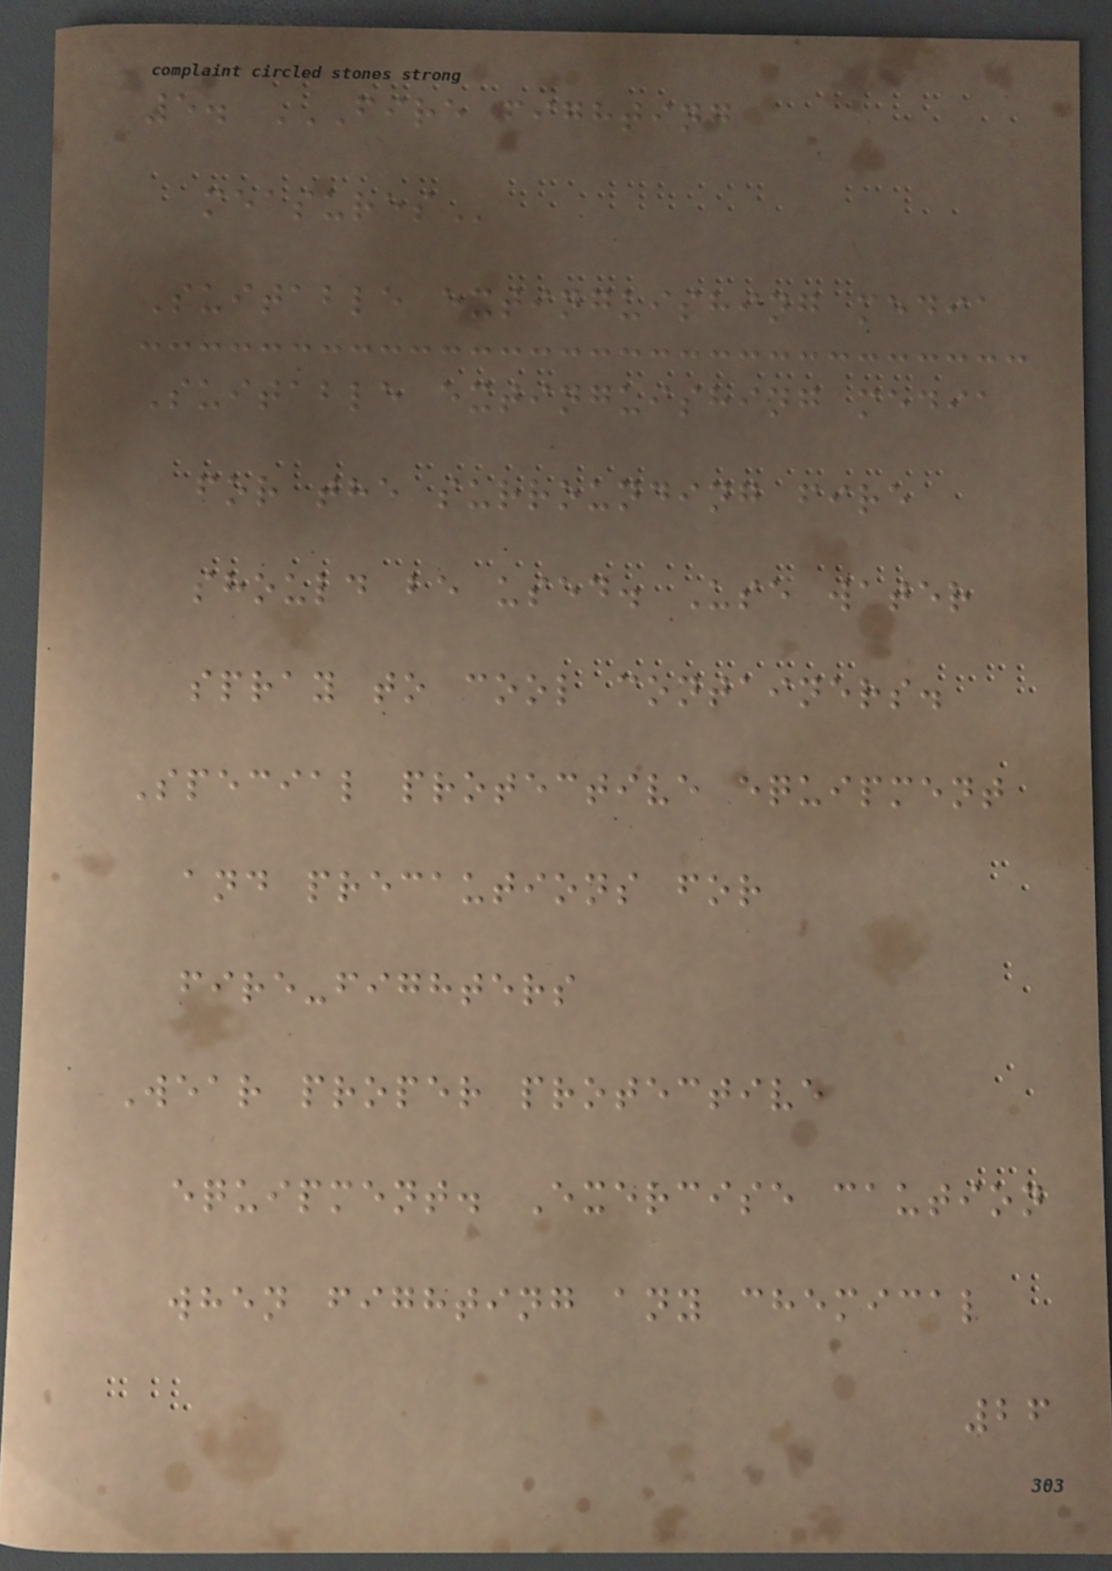5. FIRE FIGHTING
MEASURES
Suitable extinguishing media
Suitable extinguishing media
for the surrounding fire
should be used. Use water
spray to cool containers.
Special protective equipment
and precautions for
fire-fighters
Wear proper protective
equipment. Exercise caution
when fighting any chemical
26
